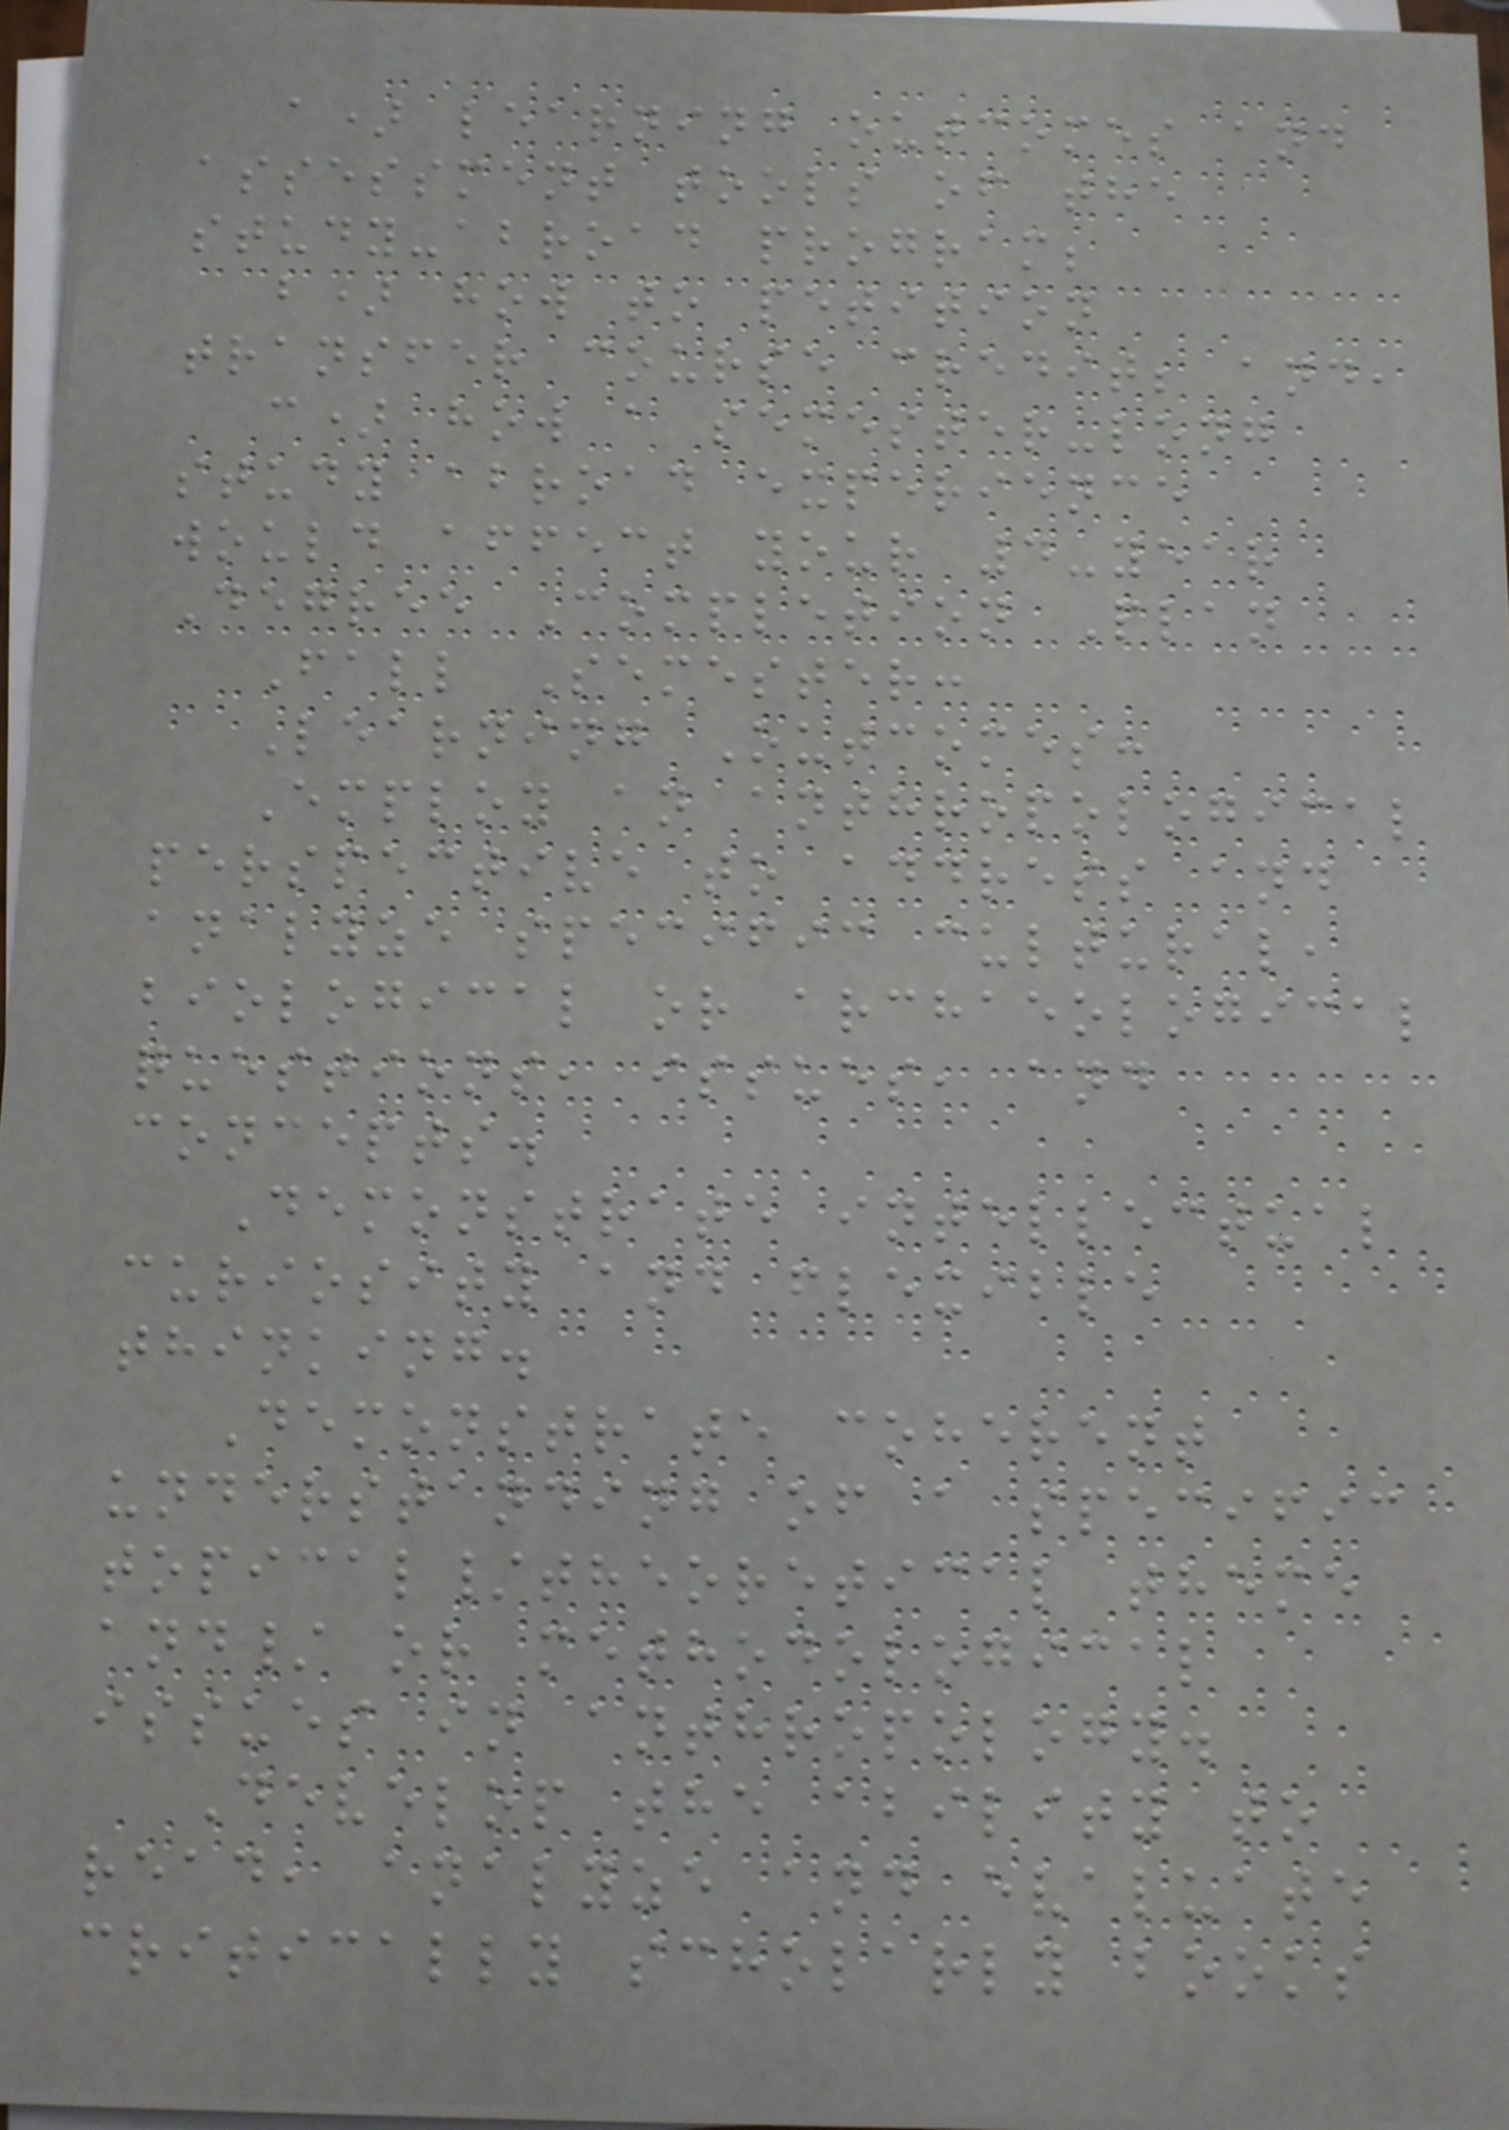a) learning outcomes and
assessment tools of the
study-abroad program;
b) how to petition
transfer course credit; and,
c) how a semester-long
study abroad experience
would affect your 4-year
Degree Completion Plan
Fall Semester:
Learning Outcomes:
Employ an anthropological
perspective to address and
analyze specific cultural,
biological or archaeological
questions, issues, and
concepts.
Demonstrate intellectual
curiosity and flexible
thinking.
Demonstrate coherent
understanding of a specific
topical/theoretical theme
and/ or methodological
issues in anthropology.
Develop the ability to
read, analyze and evaluate
critically scholarly books
